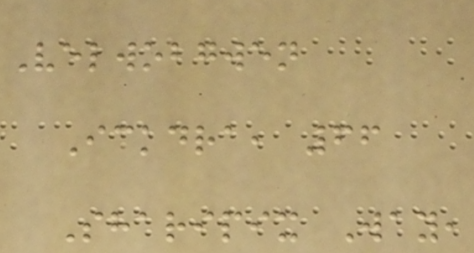Velwobgwen
Ickdra, 66
Sharipix Way,
